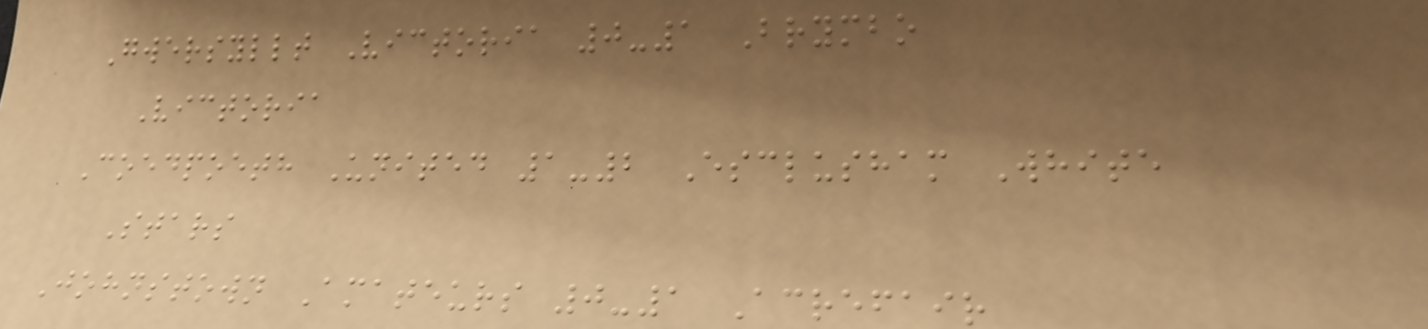Gwersyllt Victoria 0-1 Brymbo
Victoria
Coedpoeth United 1-2 Esclusham White
Stars
Johnstown Amateurs 0-1 Acrefair
